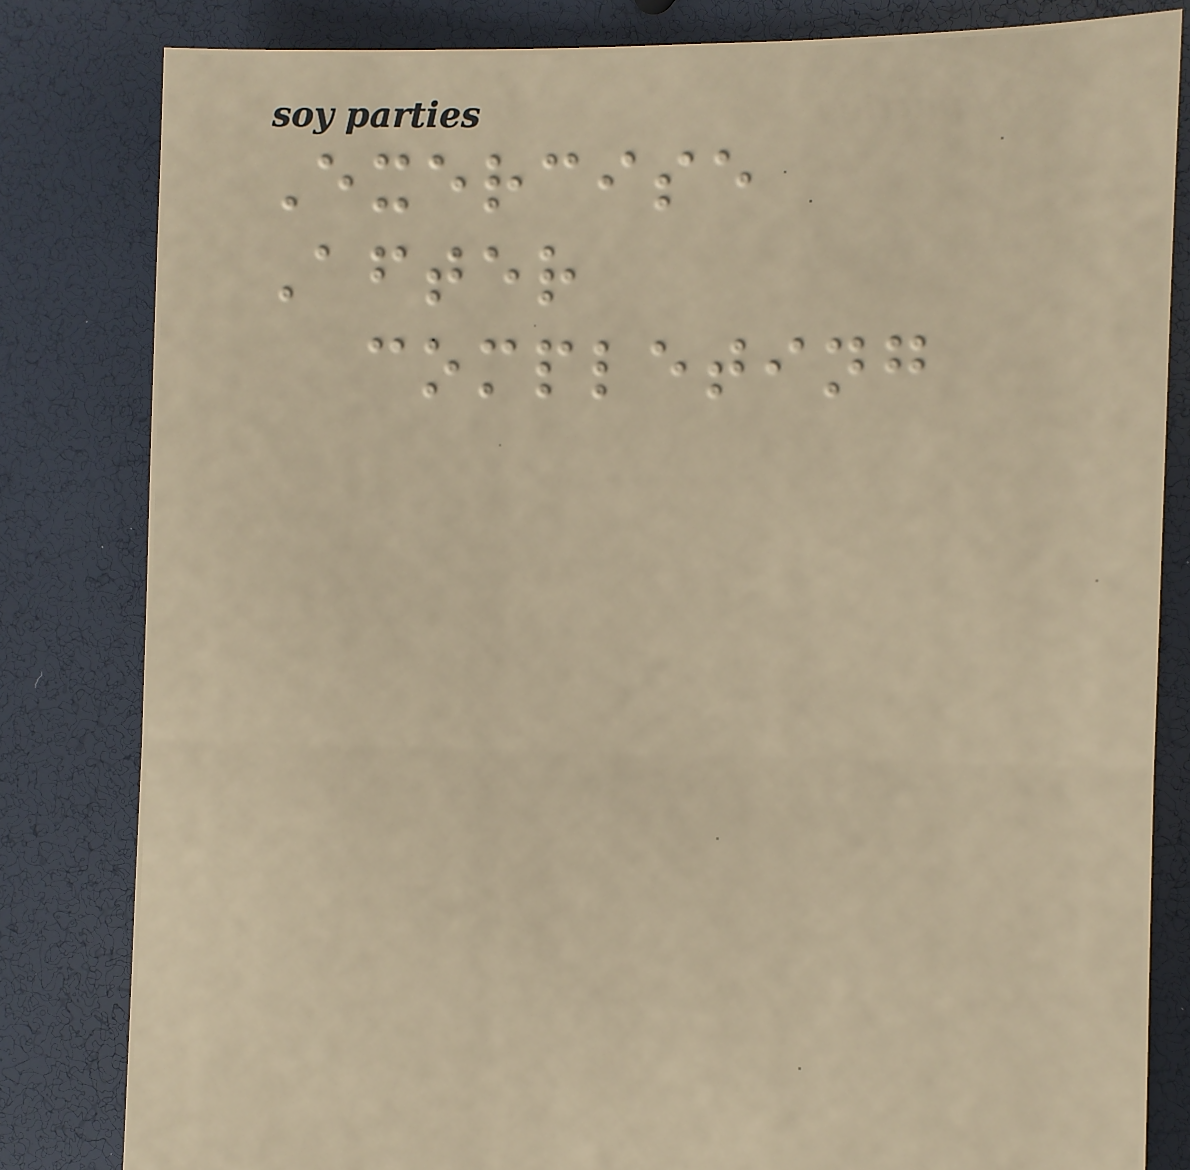Exercise
After
completing
